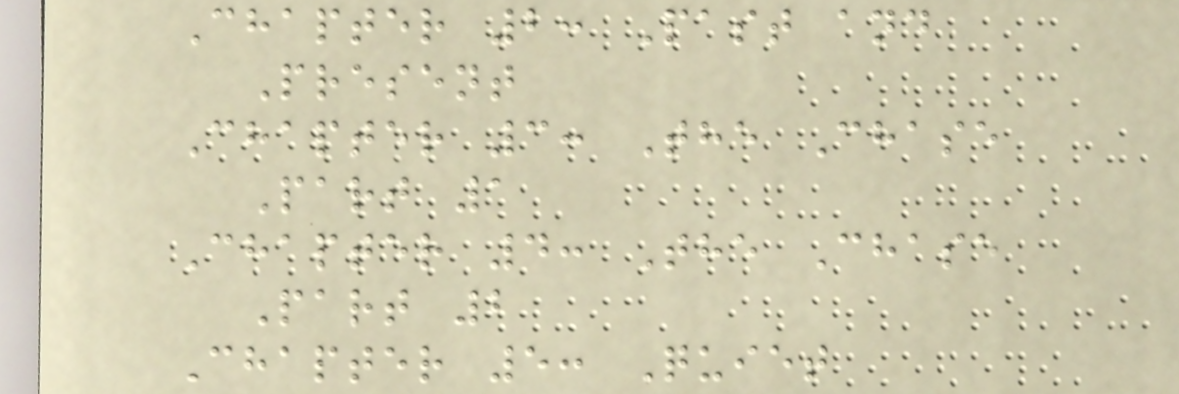Chapter 2: Past and
Present
Chapter 3: The Chase
Part 1
Chapter 4: The Chase
Part 2
Chapter 5: Quiet
